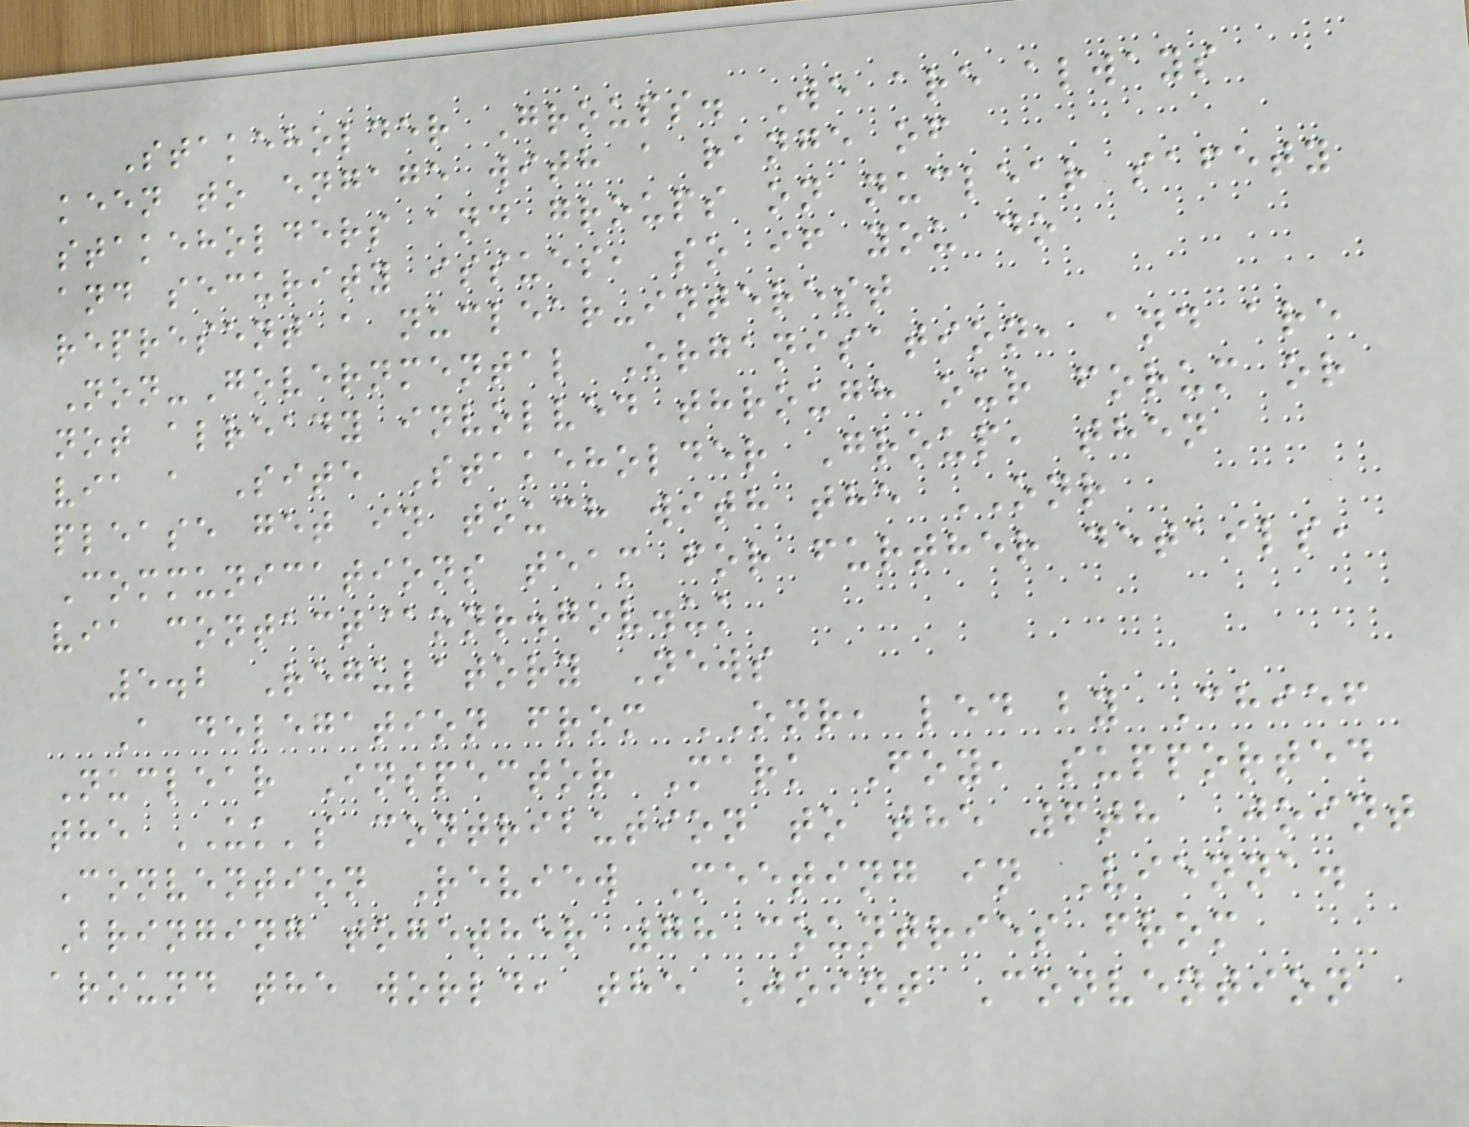Stakeholder Groups. We are always
keen to engage with a range of
stakeholders and groups on nuclear safety
and security issues, so if you do
represent a nuclear-interest
Non-Governmental Organisation, and are
not already involved through our forum or
via a Site Stakeholder Group, then
please get in touch with the ONR
Communications team for further details,
via contact@onr.gov.uk
5.2 Regulatory News
A delegation from ONR, led by Chief
Nuclear Inspector Mark Foy, supported
the UK's contribution to the 6th Joint
Convention Review Meeting in Vienna.
Bringing together 78 countries from
around the world, the Joint Convention
